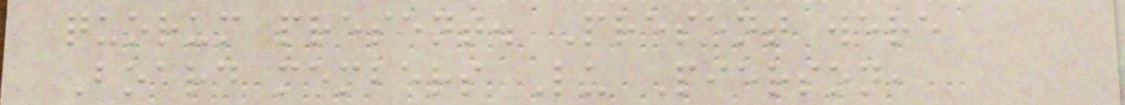quorum present. Present were
Board members Lu Pierson,
